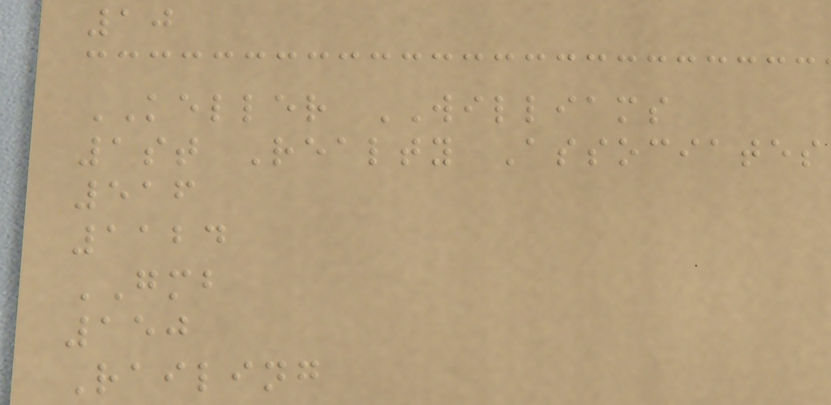10
KELLER WILLIAMS
1st Realty Associates
516
1124
GMB
150
Railing
